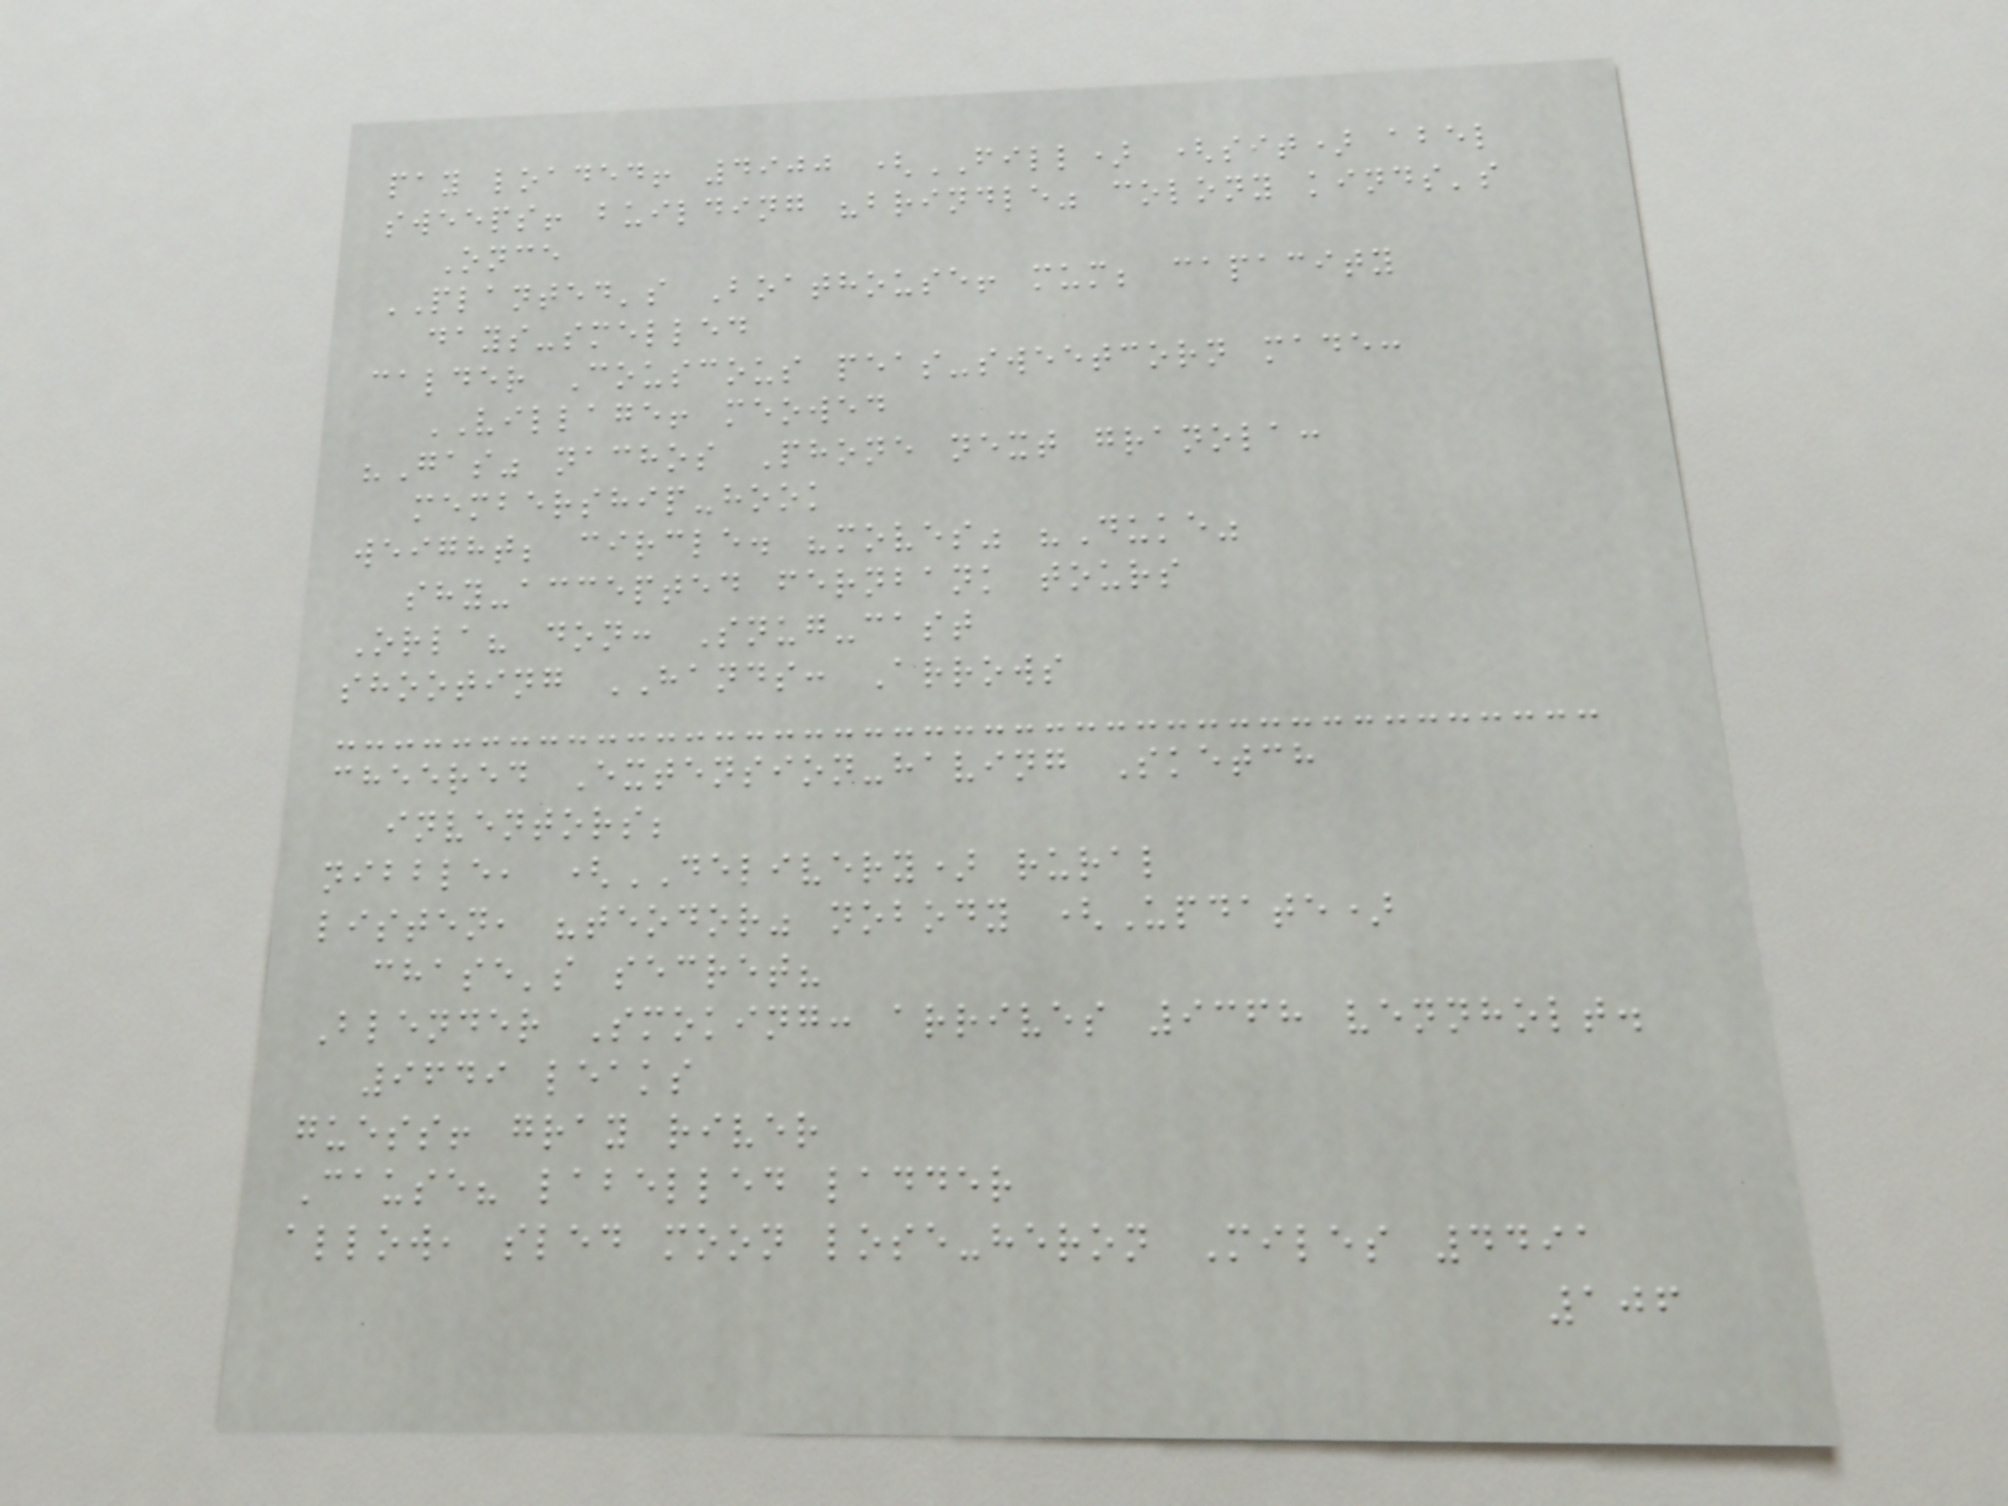pay loaded! 4900 (FILL) (sit) abel
sweeps! building "brindle" colony kinds's
Once
PLANTED's Boathouse! mum; capacity
days-smelled
calder Couscous peas-sweetcorn made:
VILLAGE! meowed
"Gas" nachos Phone next granola:
membership-hook
weight; circle. "moves" "Duke"
shy-accepted fernbank tours
Orla? don: Snug-cast
shooting HANDS: Arrows
cheered Extension-having Sketch
inventors;
nibble, (DELIVERY) rural
listen, "teodor" nobody (Update)
chase's secret?
Blender Smoking: arrives 9368 vennholt.
9649 leaks
guess! gray river
Cause? labelled ladder
allow, sled moon lose-heron Miles 4491
106
